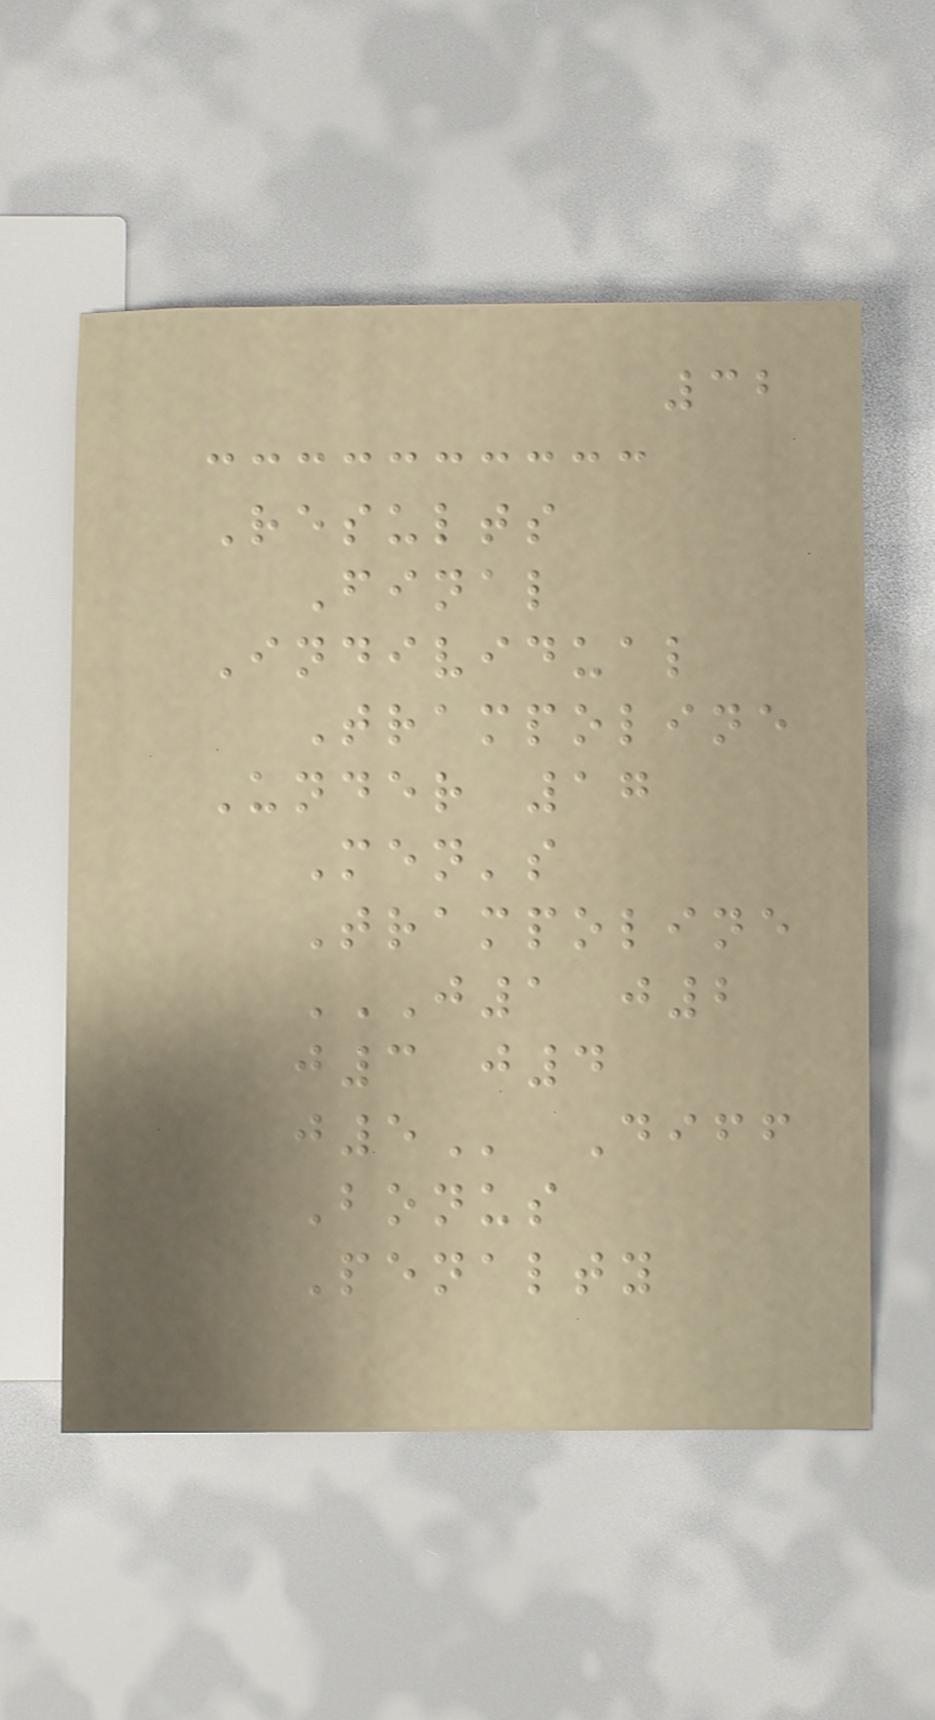32
Results
Final
Individual
Trampoline
Under 17
Men's
Trampoline
J1 J2
J3 J4
J5 Diff
Bonus
Penalty
